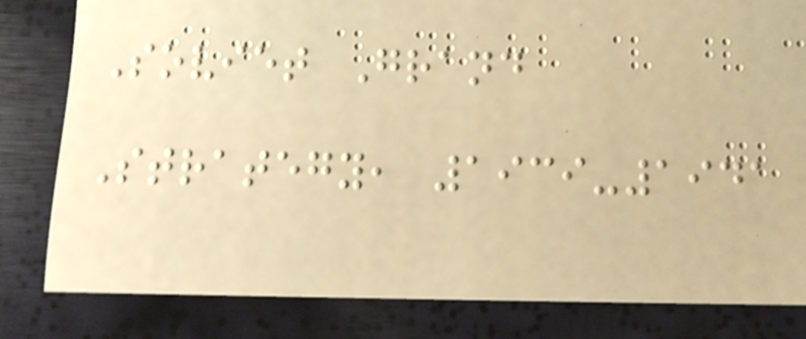Soviet Grand
Strategy, 1939-1941
